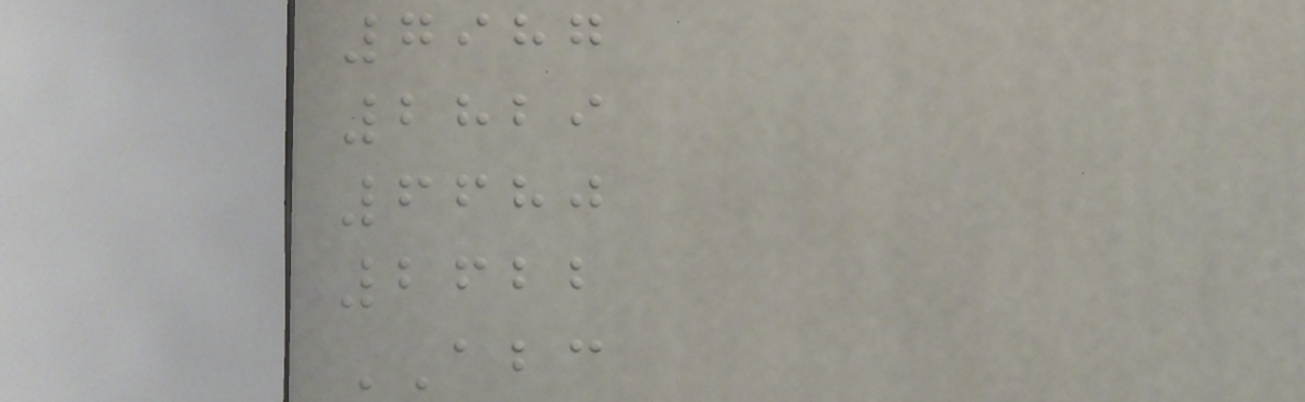7987
2829
6680
2622
ABC
